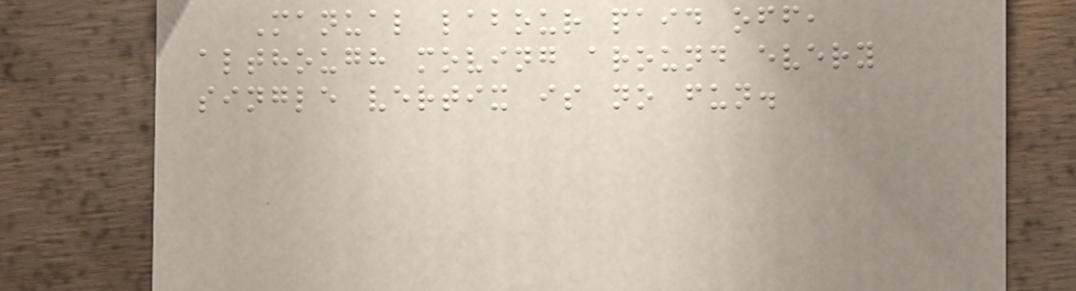Manual labour paid off,
although moving around every
single vertix is no fun.
